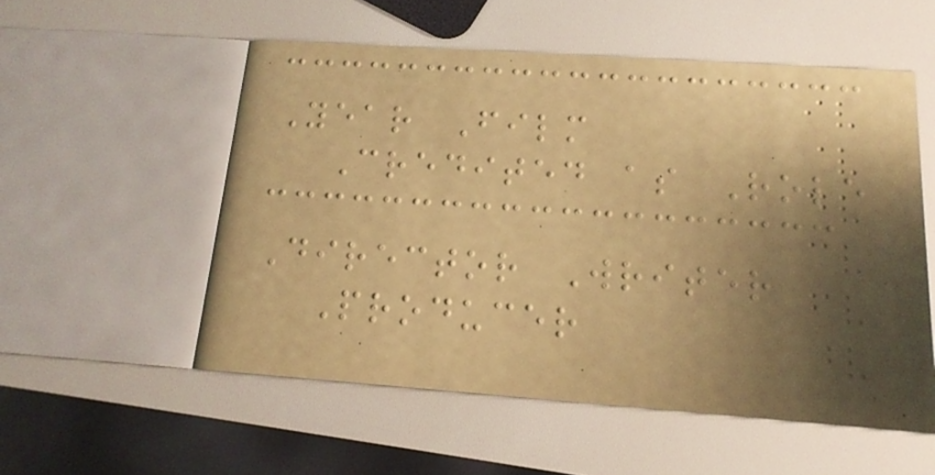Year Film
Credited as Role
Director Writer
Producer
